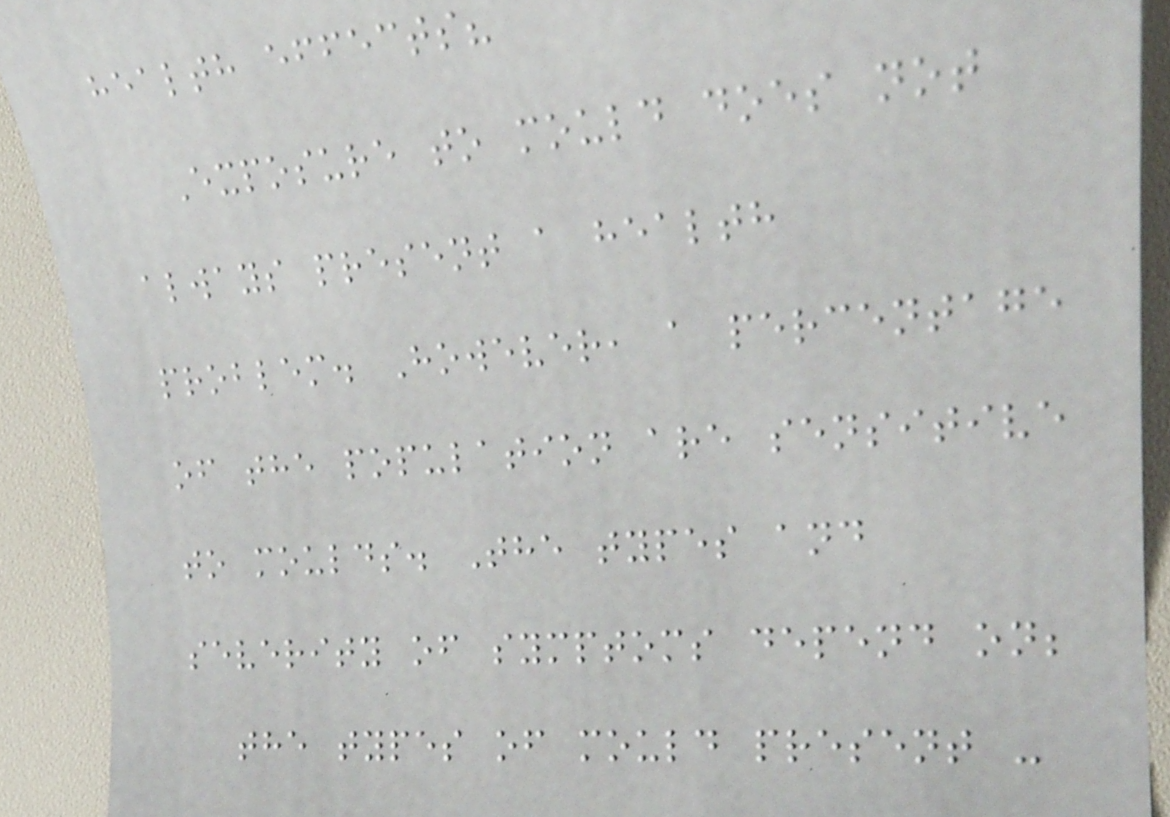health effects?
Exposure to mould does not
always present a health
problem. However, a percentage
of the population are sensitive
to moulds. The types and
severity of symptoms depend on;
the types of mould present -
